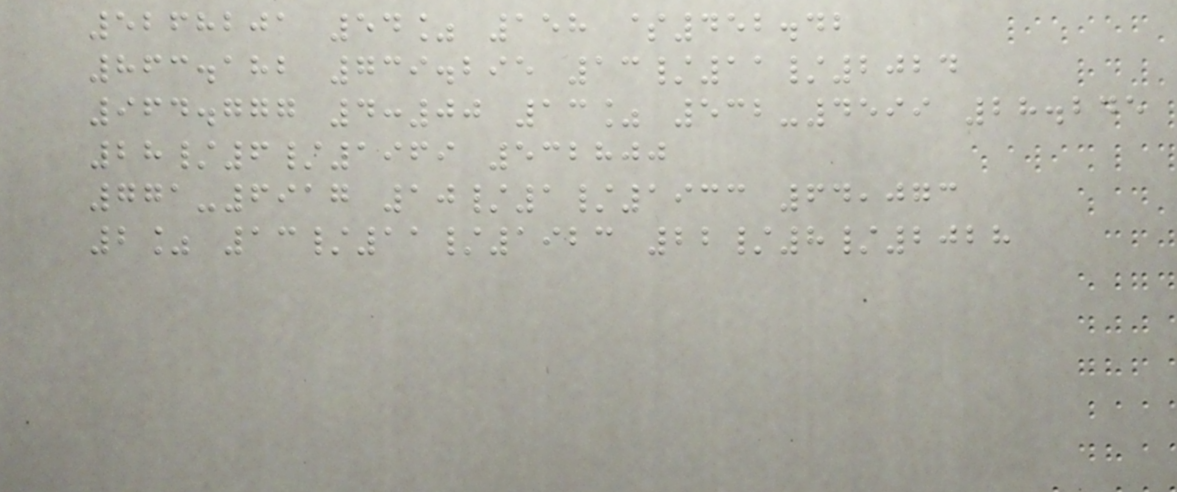5268201 54% 158 $452.42
863.182 739.295 13/11/2024
964.777 4:00 13% 532-4599 28.245
28/6/1969 532800
771-6917 10/1/1933 64,073
2% 13/11/1923 22/8/2028
